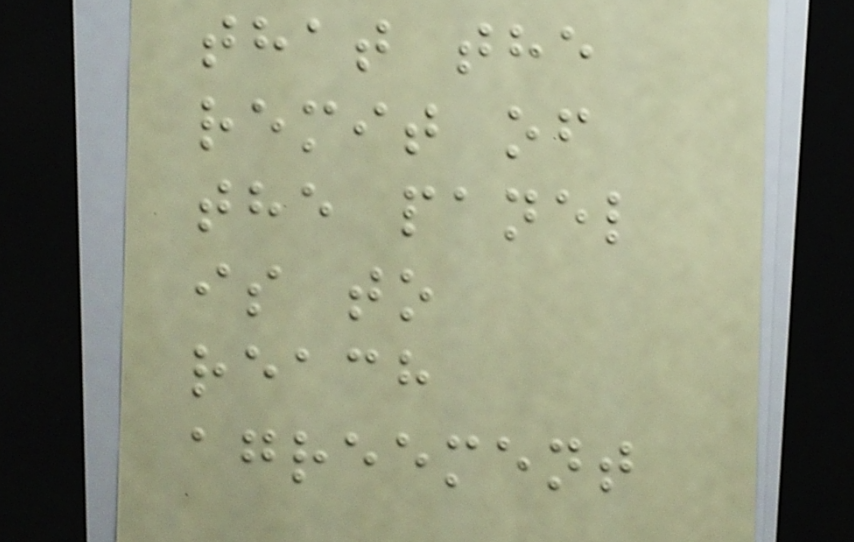that the
remit of
the panel
is to
reach
agreement
